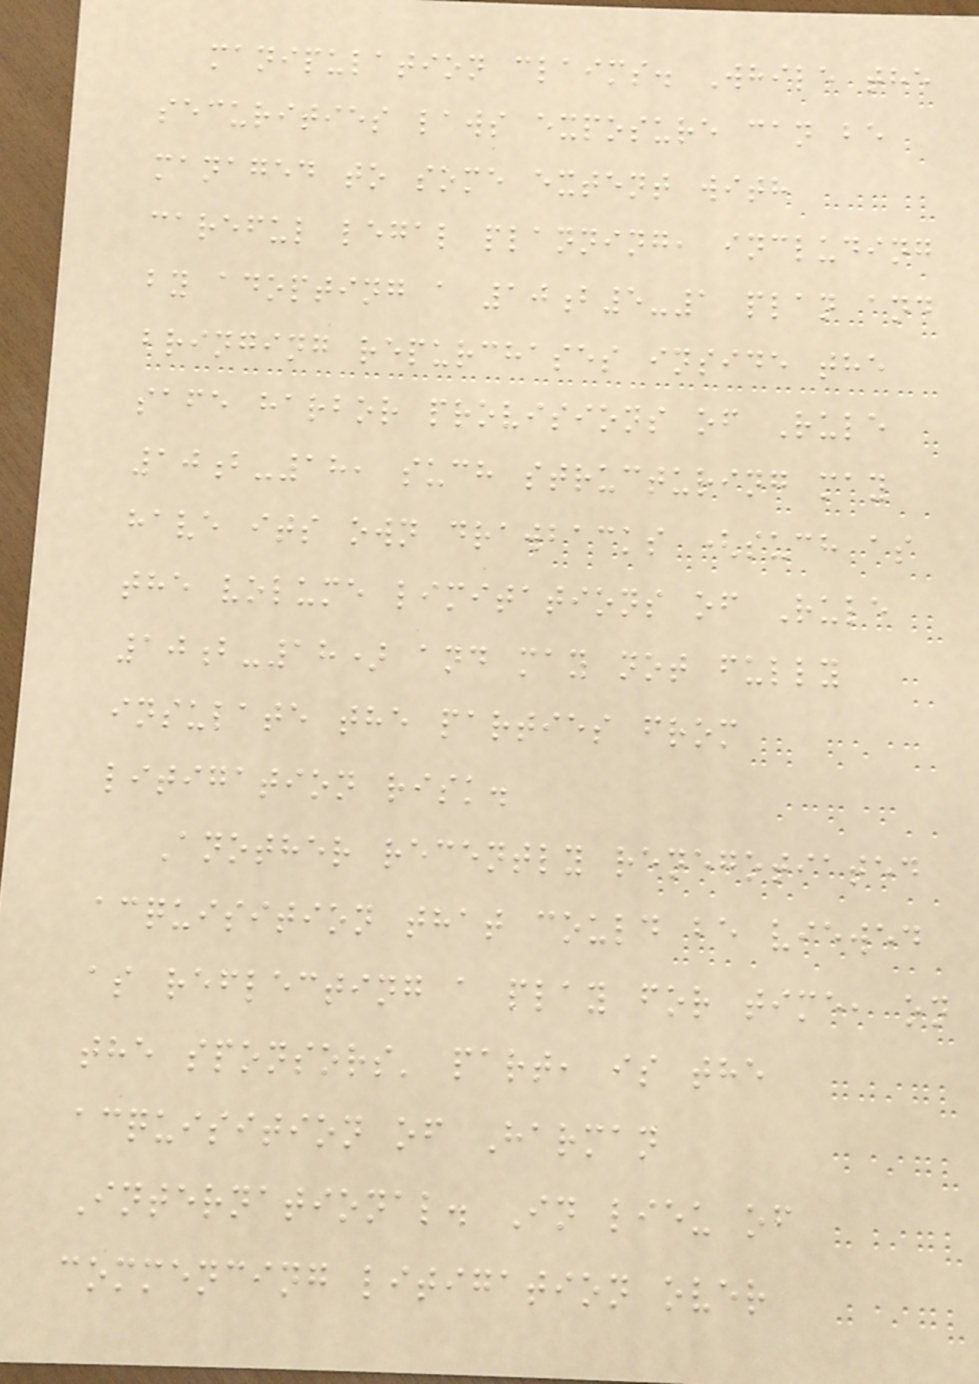manipulation claims. While the
securities laws exposure can be
managed to some extent with
careful legal planning, including
by adopting a 10b5-1 plan and
bringing repurchases inside the
safe harbor provisions of Rule
10b-18, such structuring may
have its own drawbacks (such as
the volume limitations of Rule
10b-18) and may not fully
insulate the parties from
litigation risk.
Another recently renegotiated
acquisition that could be viewed
as reflecting a play for time, on
the sponsors' part, is the
acquisition of Harman
International. In lieu of
commencing litigation over
